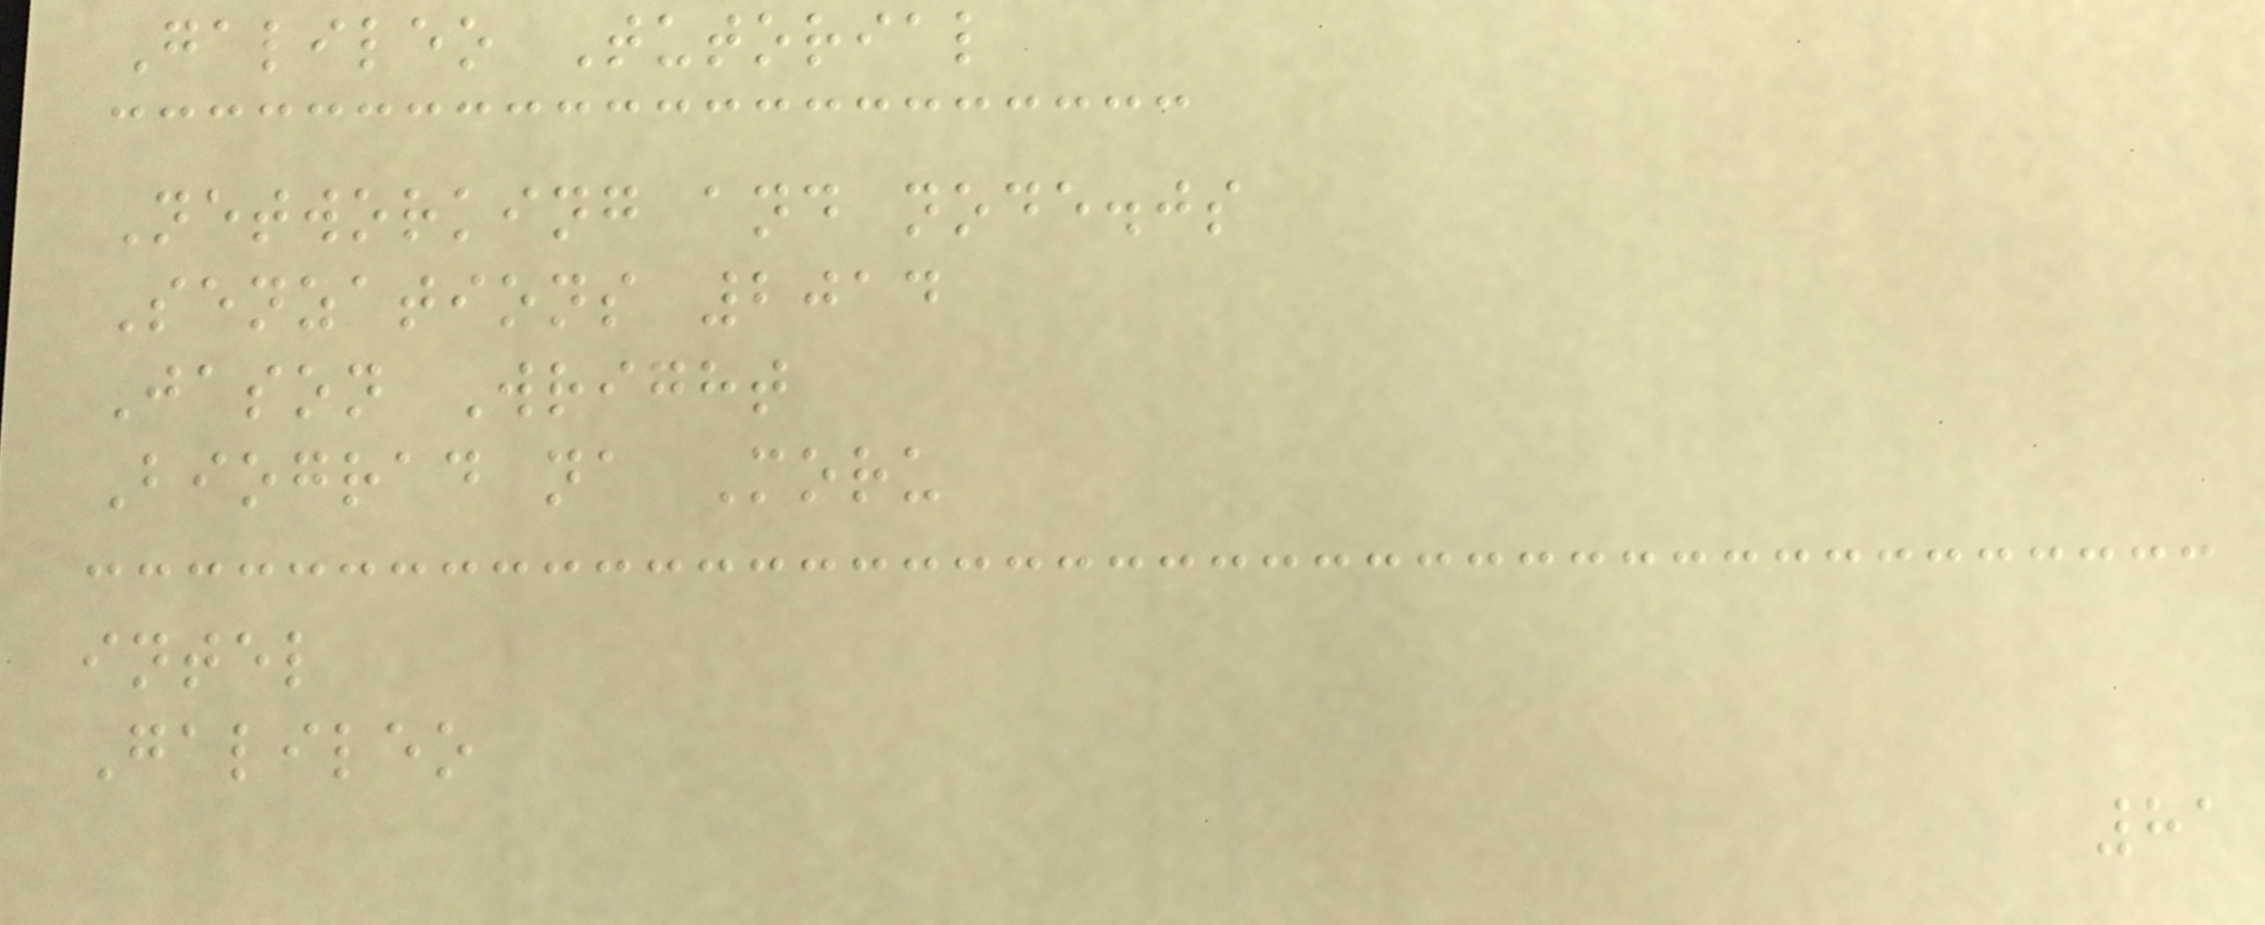Galileo Tutorial
Networking and node.js
Senzations 2014
Jason Wright
Biograd na Moru
intel
Galileo
81
